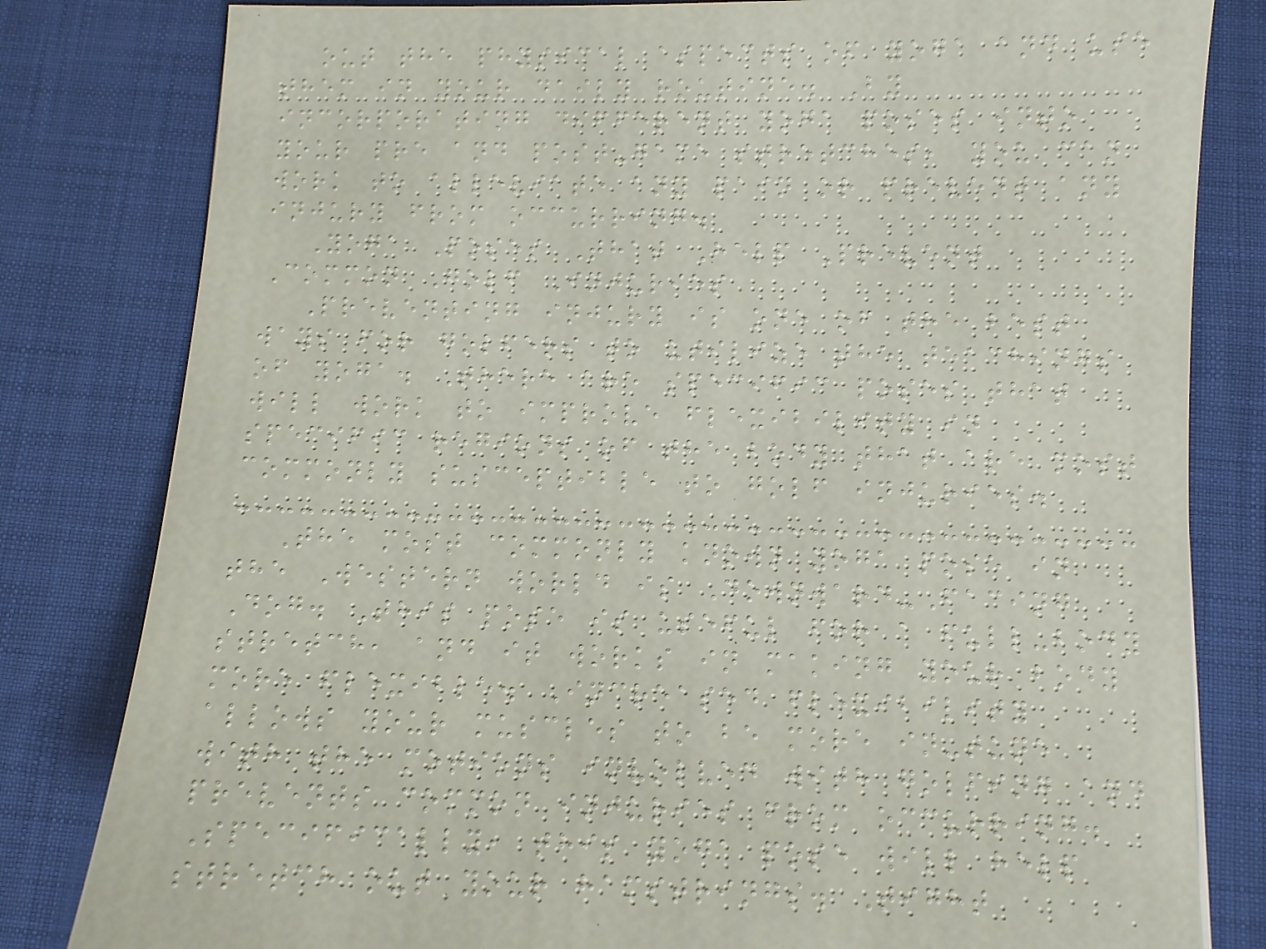out the physical aspects of yoga and use
them in your daily routine. By
incorporating different yoga poses into
your pre and post-game stretches, you can
work to alleviate any pain or prevent any
injury from occurring.
Yoga Poses That Help Prevent
Common Golf Injuries
Preventing injury is one of the best
ways for golfers to utilize the teachings
of yoga. There are specific poses that
will work to improve flexibility in
specific regions of the body that are most
commonly susceptible to golf injuries.
The most commonly known yoga pose in
the Western world is Downward-Facing
Dog. This pose is useful for a full-body
stretch, and it works in making your body
more flexible. Increased flexibility
allows your muscles to be more in-tune
with the motions involved with golfing and
prevents common injuries from occurring.
Specifically, this yoga pose will help
stretch out your hamstrings. Tight
